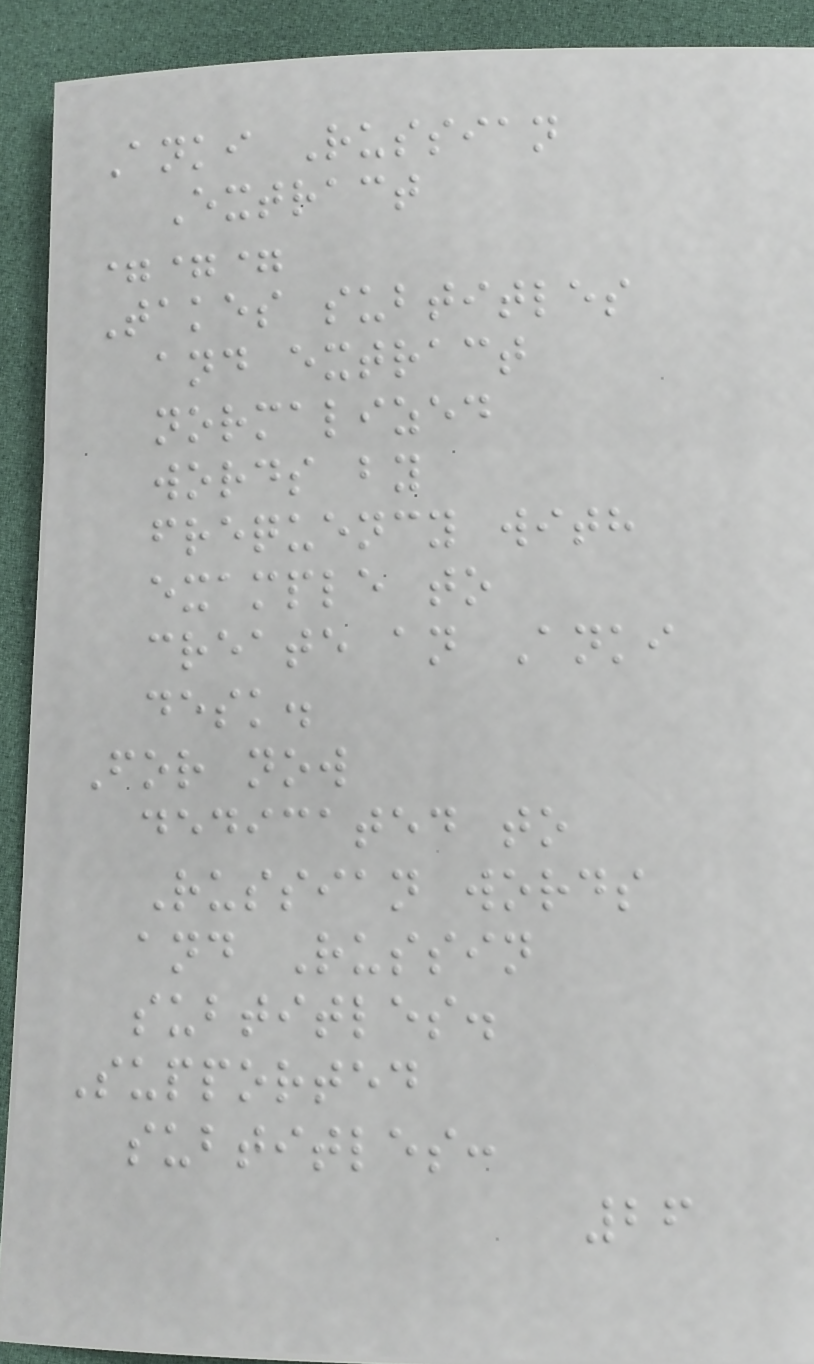Anki Russian
Extract
===
Takes subtitles
and extract
normalized
words by
frequency with
example to
create an Anki
desk.
For now
dedicated to
Russian words
and Russin
subtitles.
Supported
subtitles:
26
